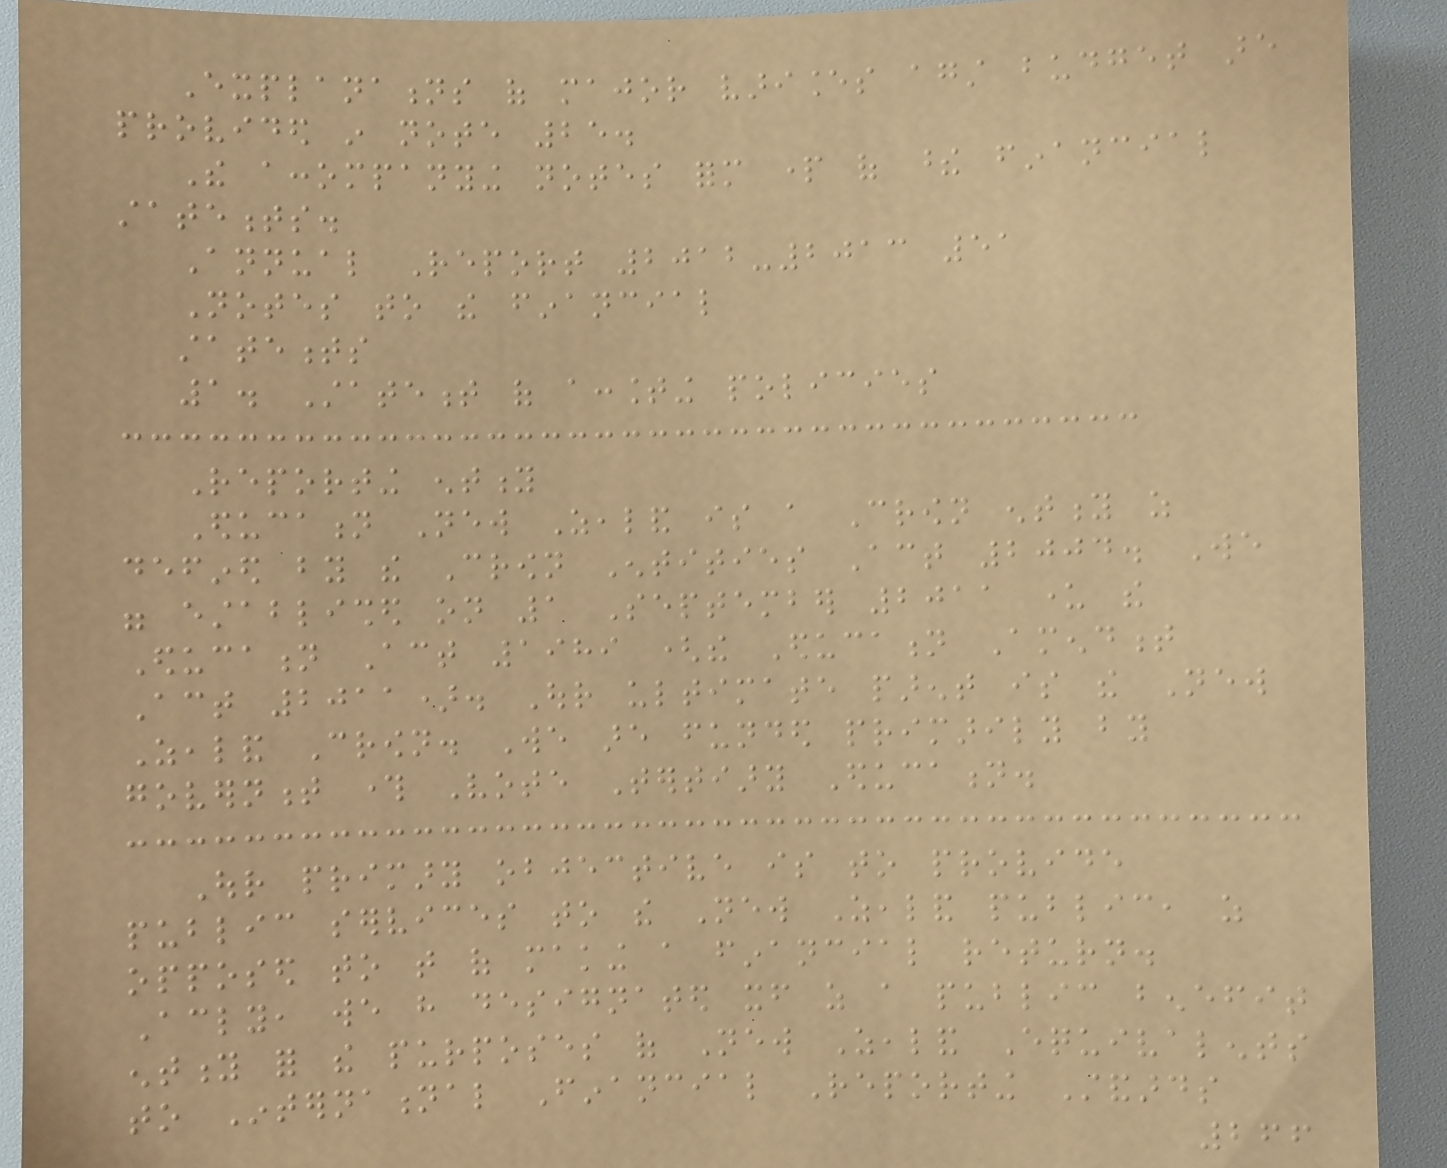Explanations of major variances against budget are
provided in note 25.
The accompanying notes form part of these financial
statements.
Annual Report 2012-2013 51
Notes to the financial
statements
1. Statement of accounting policies
Reporting entity
Education New Zealand is a Crown entity as
defined by the Crown Entities Act 2004. We
were established on 1 September 2011 under the
Education Act 1989 (the Education Amendment
Act 2011). Our ultimate parent is the New
Zealand Crown. We are funded primarily by
government through Vote Tertiary Education.
Our primary objective is to provide
public services to the New Zealand public, as
opposed to that of making a financial return.
Accordingly, we have designated itself as a public benefit
entity for the purposes of New Zealand Equivalents
to International Financial Reporting Standards
266
